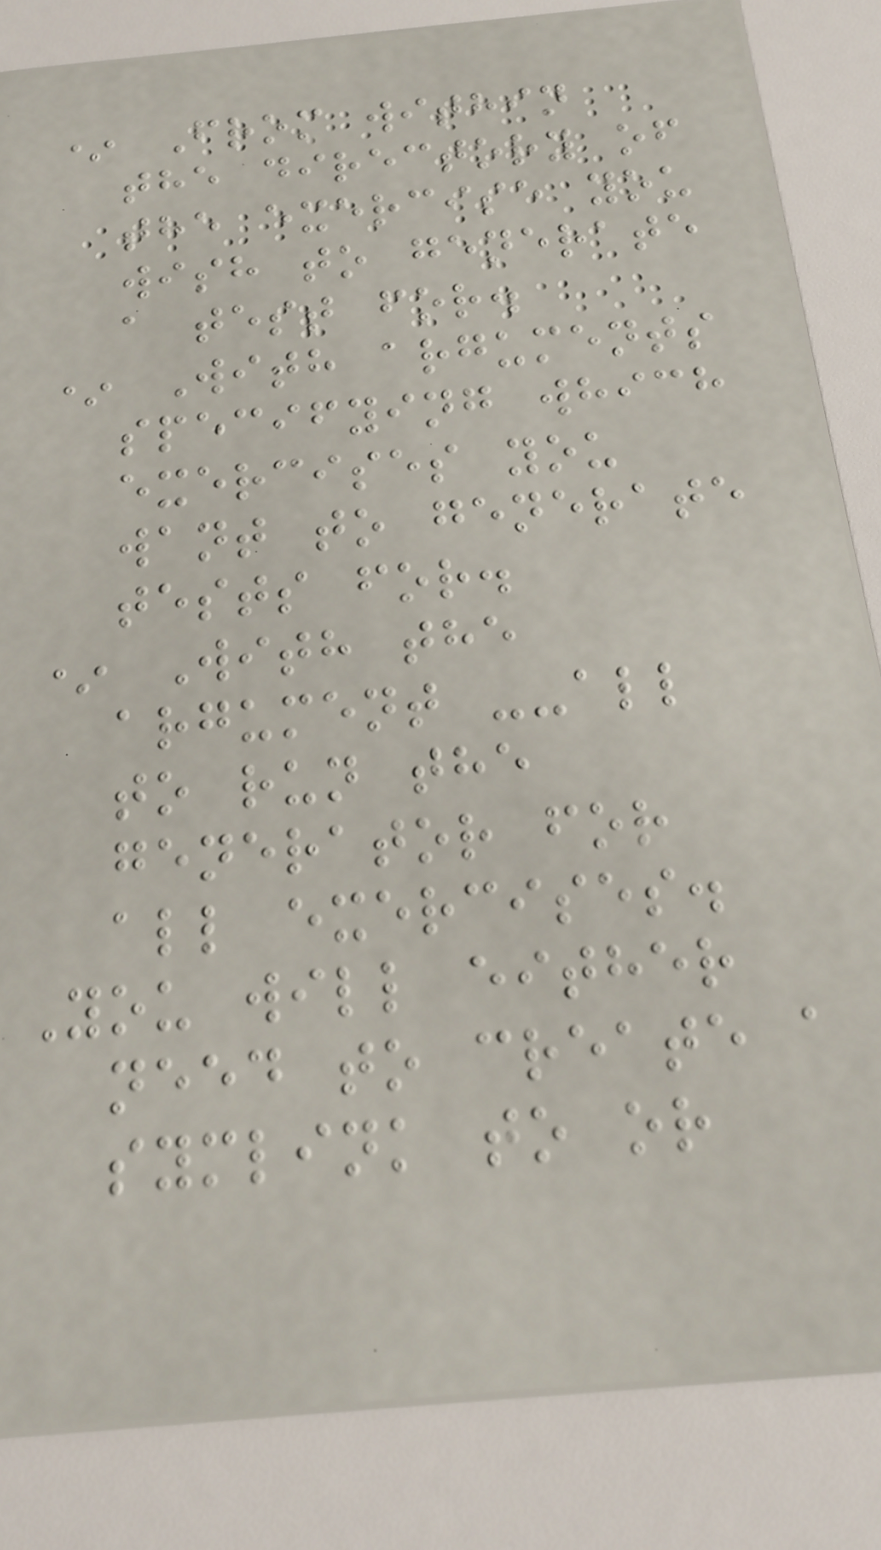* From within
the directory of
the exercise you
wish to generate
a test for.
* With arguments
specifying which
exercises you
want to generate
tests for.
* With the
argument --all
to run the
generator for
all exercises.
You will either
need to create a
symlink to or
